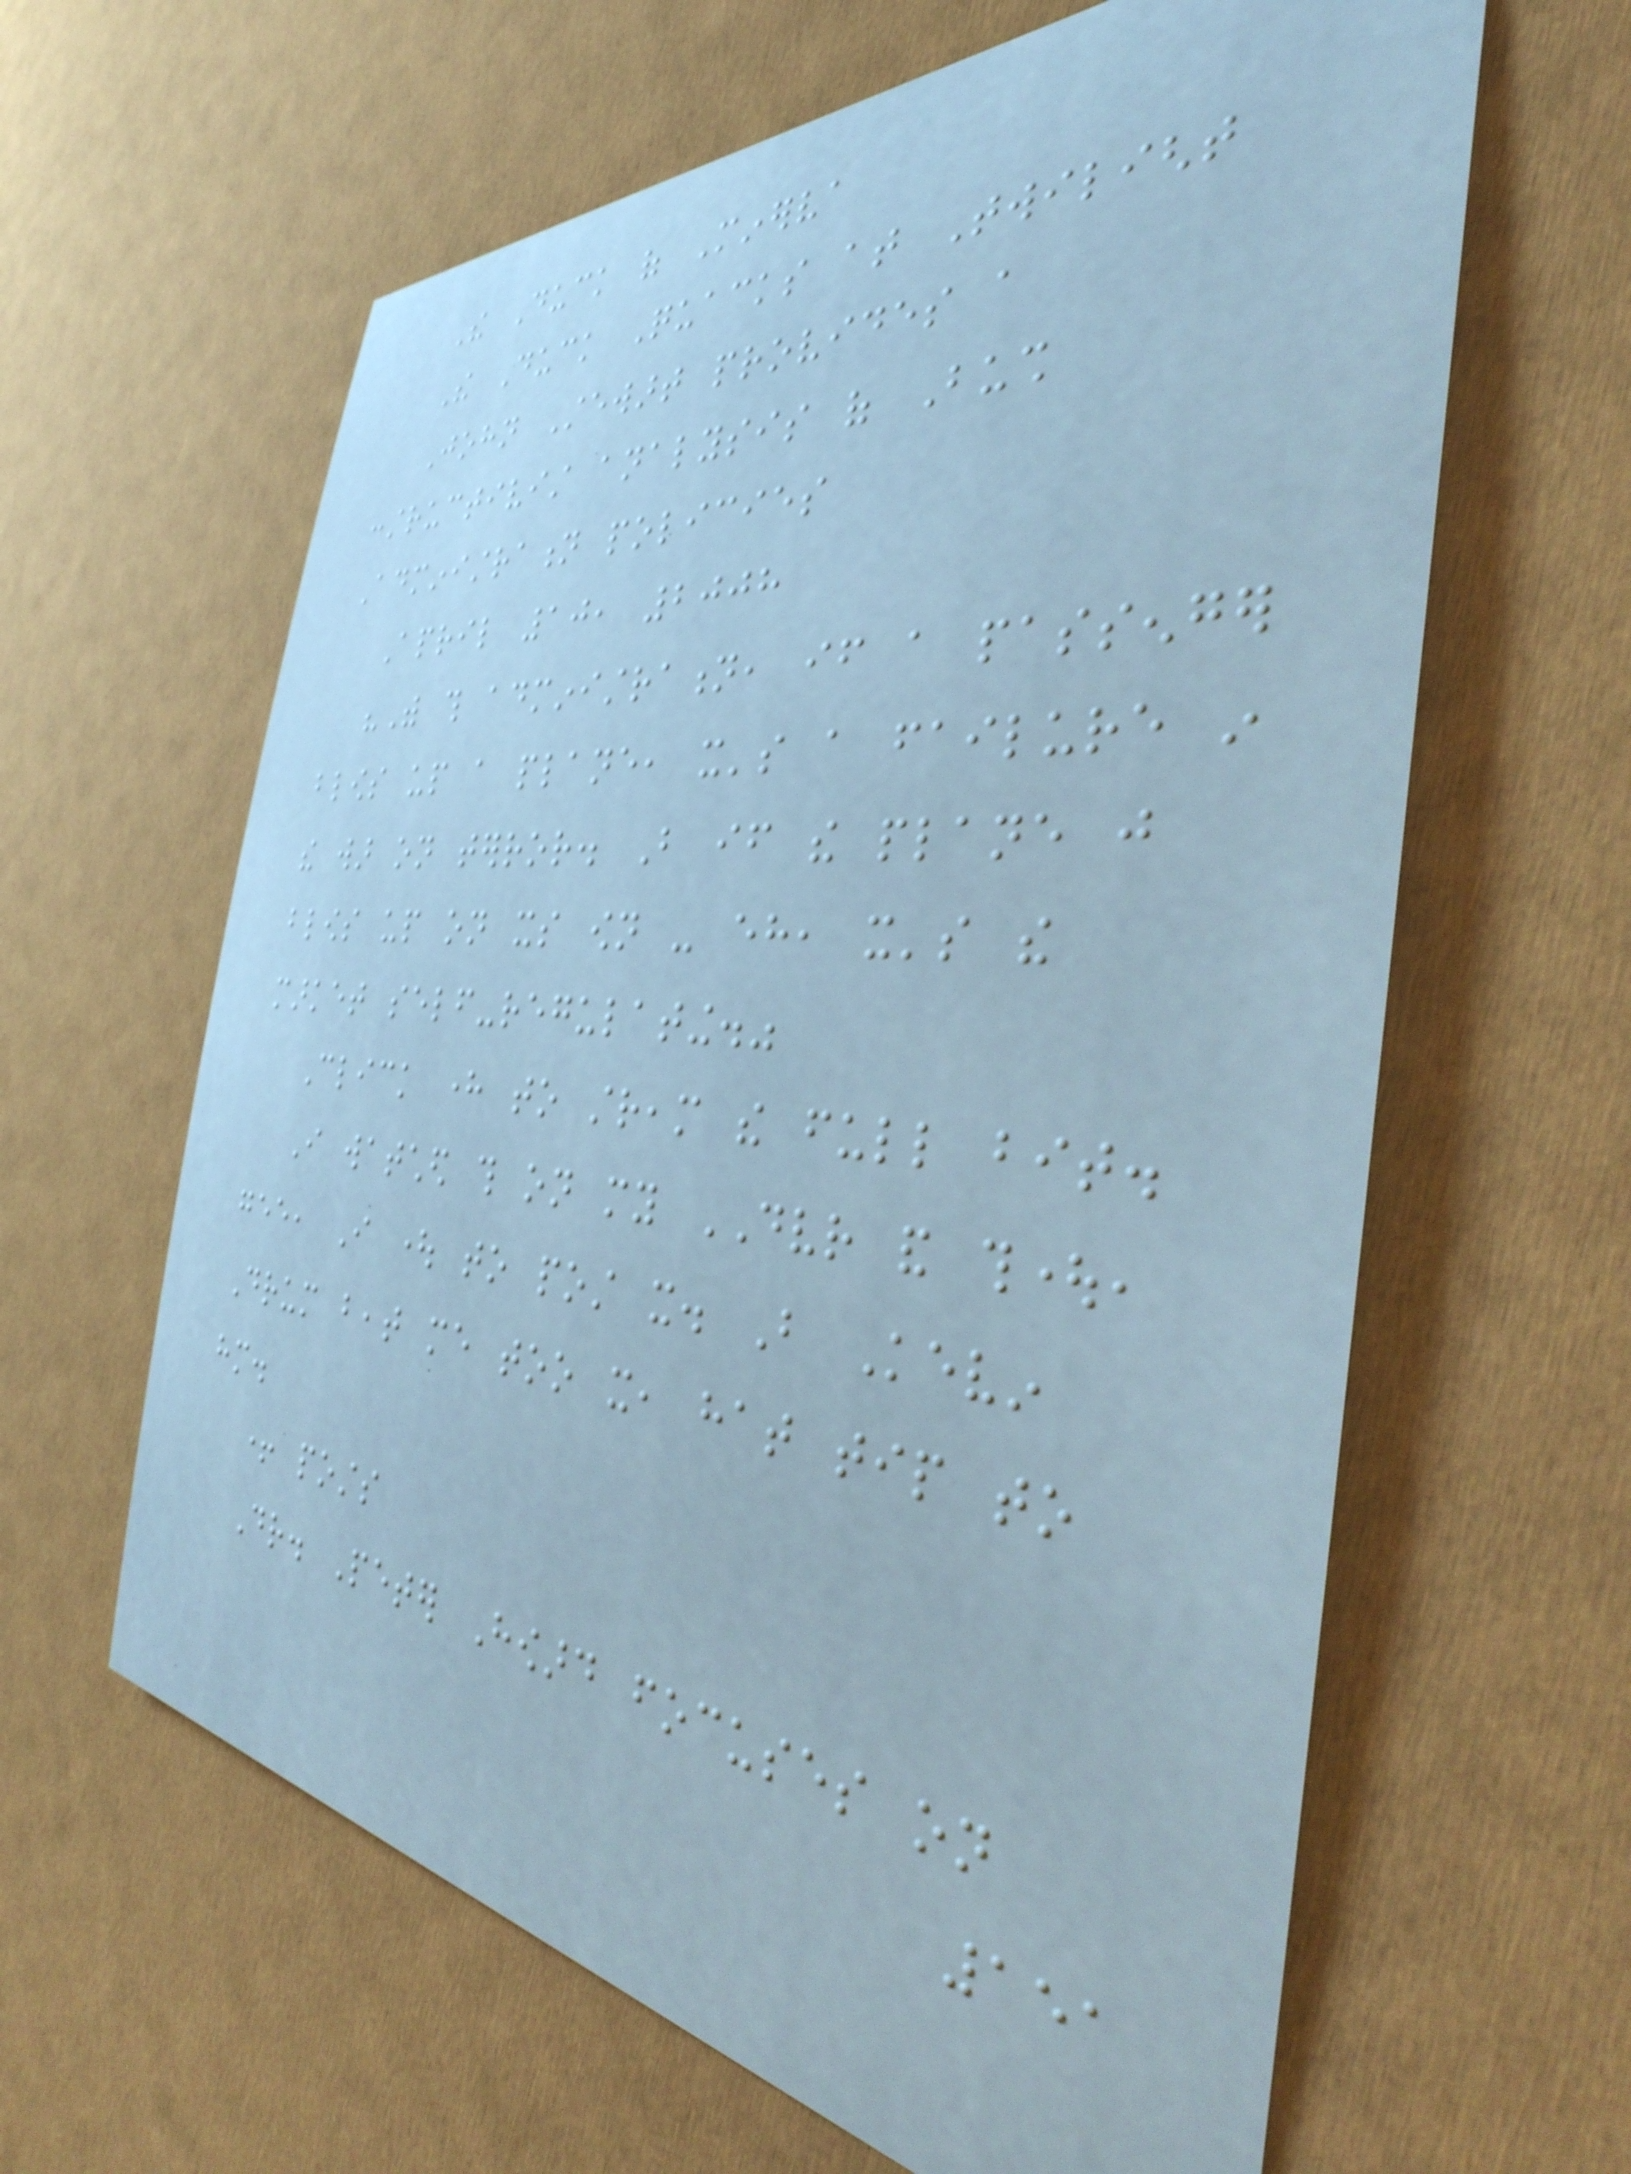The Duck of Minerva
The Duck Quacks at Twilight
John Stewart provides a
constructivist analysis of Bush
Administration policies
April 10, 2008
"With this administration, if a passenger
blows up a plane, it's a failure in
the war on terror. But if the plane just
blows up on its own - eh, it's the
market self-regulating."
Click here to stream the full bit.
I watched this on my DVR and thought,
gee, I ought to post it. But Kevin
Drum beat me too it, hat tip to
him.
+ posts
Dr. Peter Howard focuses on
151
